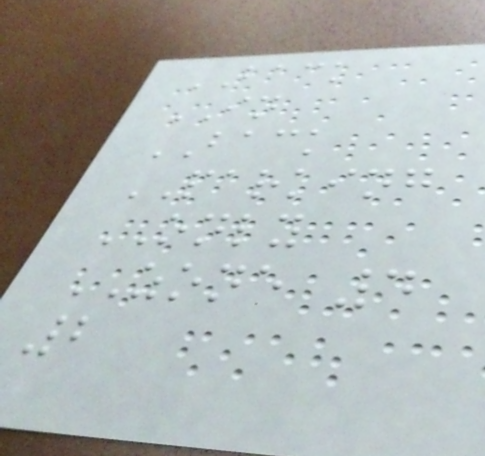BACK
IN
BACK
PARKING
ONLY
ZONE 4
2
